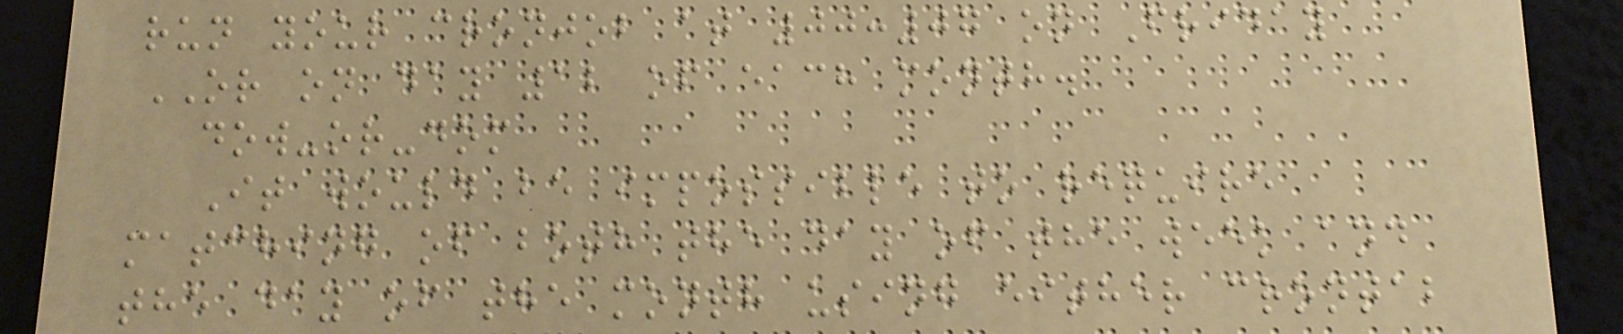run your cronjob at 00:07 on Friday
OR on day 12 of each month.
dow-or-dom
It would be impossible to require
matching of both the day of the week and
the day of the month using either crontab
